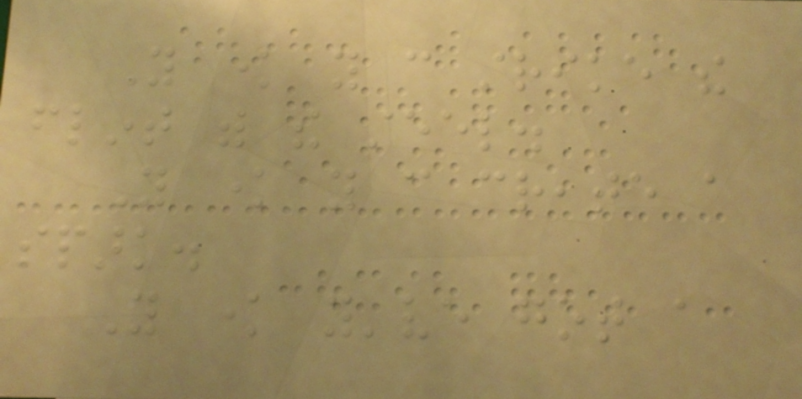You know you can strike the
flint with the steel.
You know you can create a
spark.
You know you've got a
